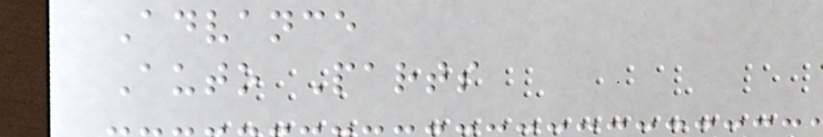Advance
Auto Parts
